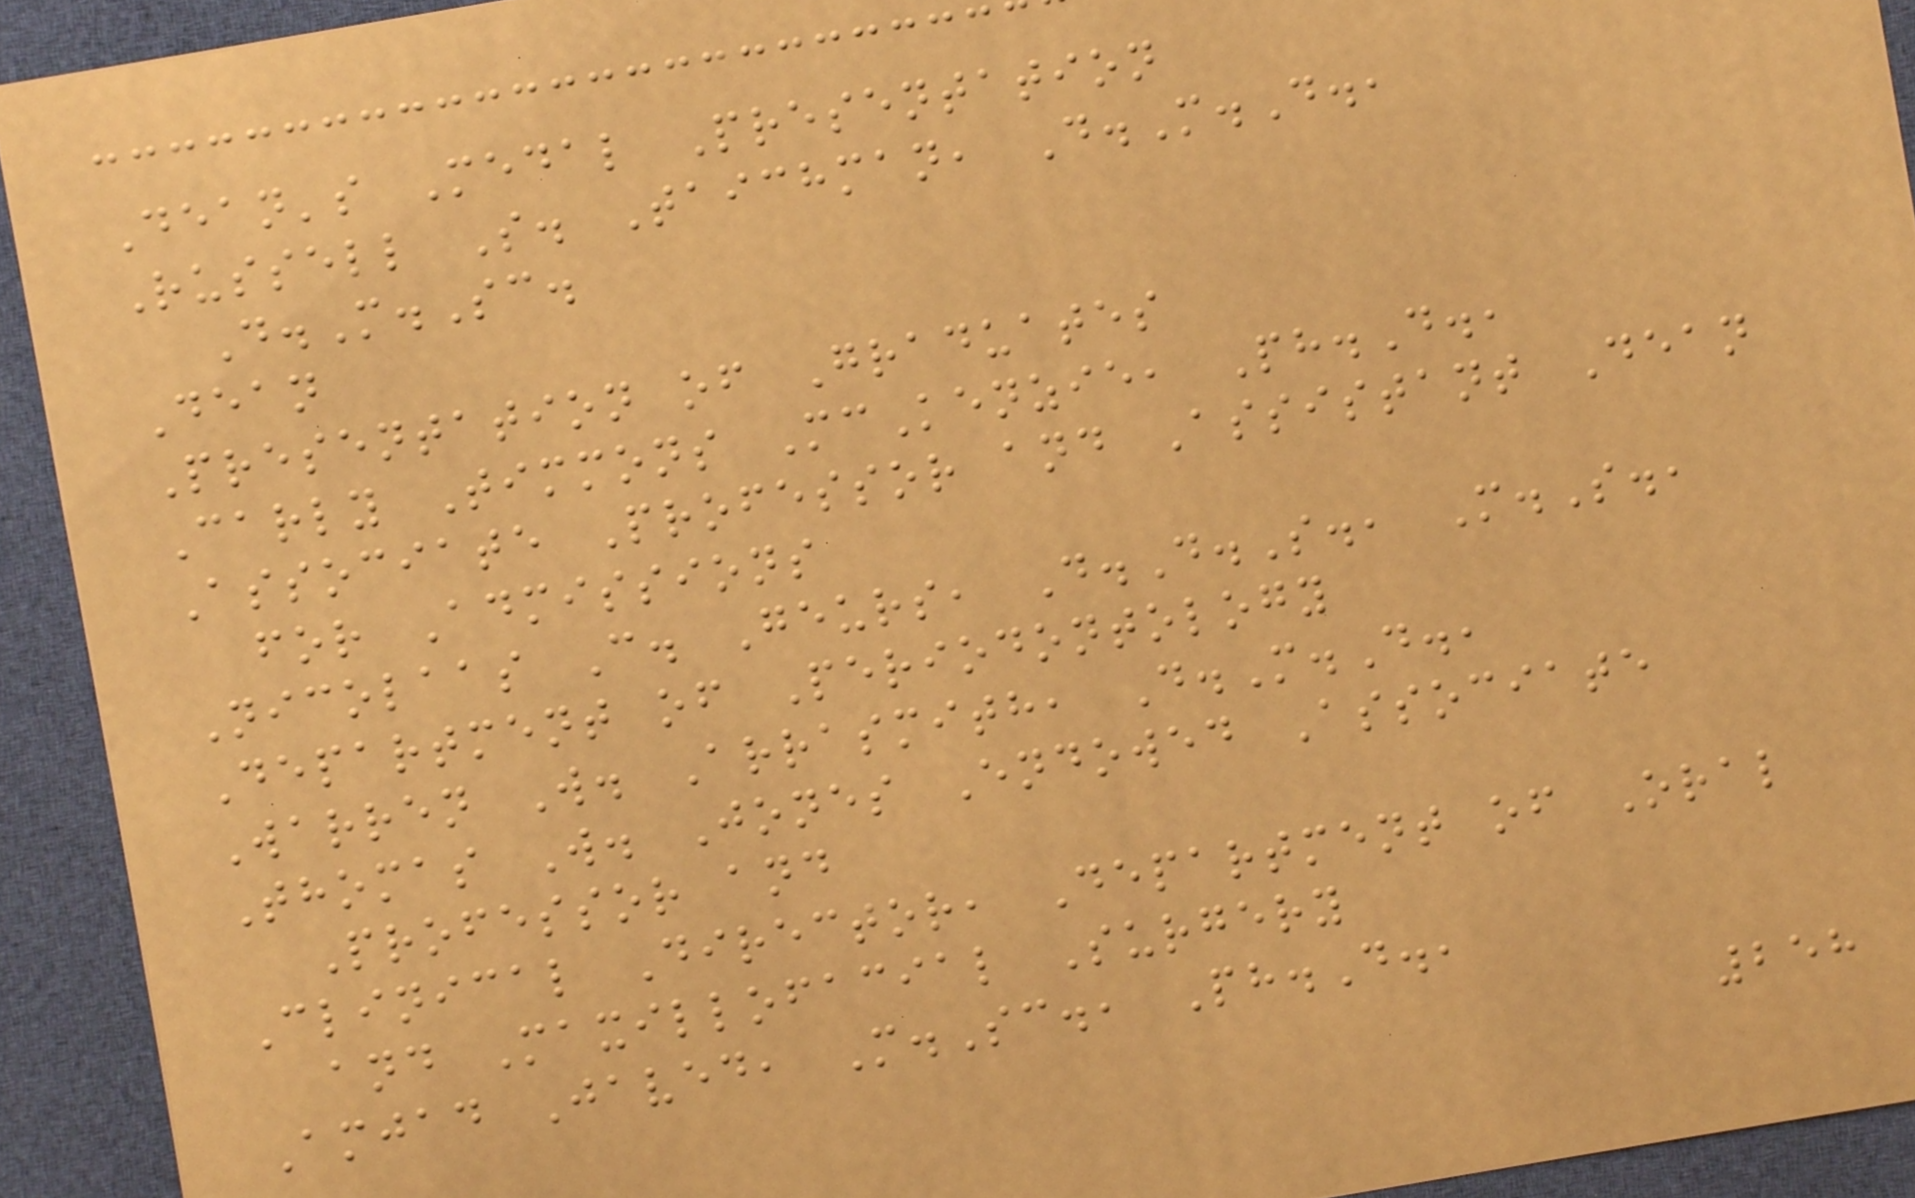Dean's Medal Presentation
Russell S. Taichman, D.M.D.,
D.M.Sc.
Dean
Presentation of Graduates
Carly Timmons McKenzie, Ph.D.,
Associate Professor and Assistant Dean
for Admissions
Nicolaas C. Geurs, D.D.S., M.S.,
Department of Periodontology
Warren W. Arrasmith, D.M.D.,
Thomas W. Jones Endowed Associate
Professor and
Clinical Director, Department of Oral
and Maxillofacial Surgery
Amjad Javed, M.Sc., Ph.D.,
258
